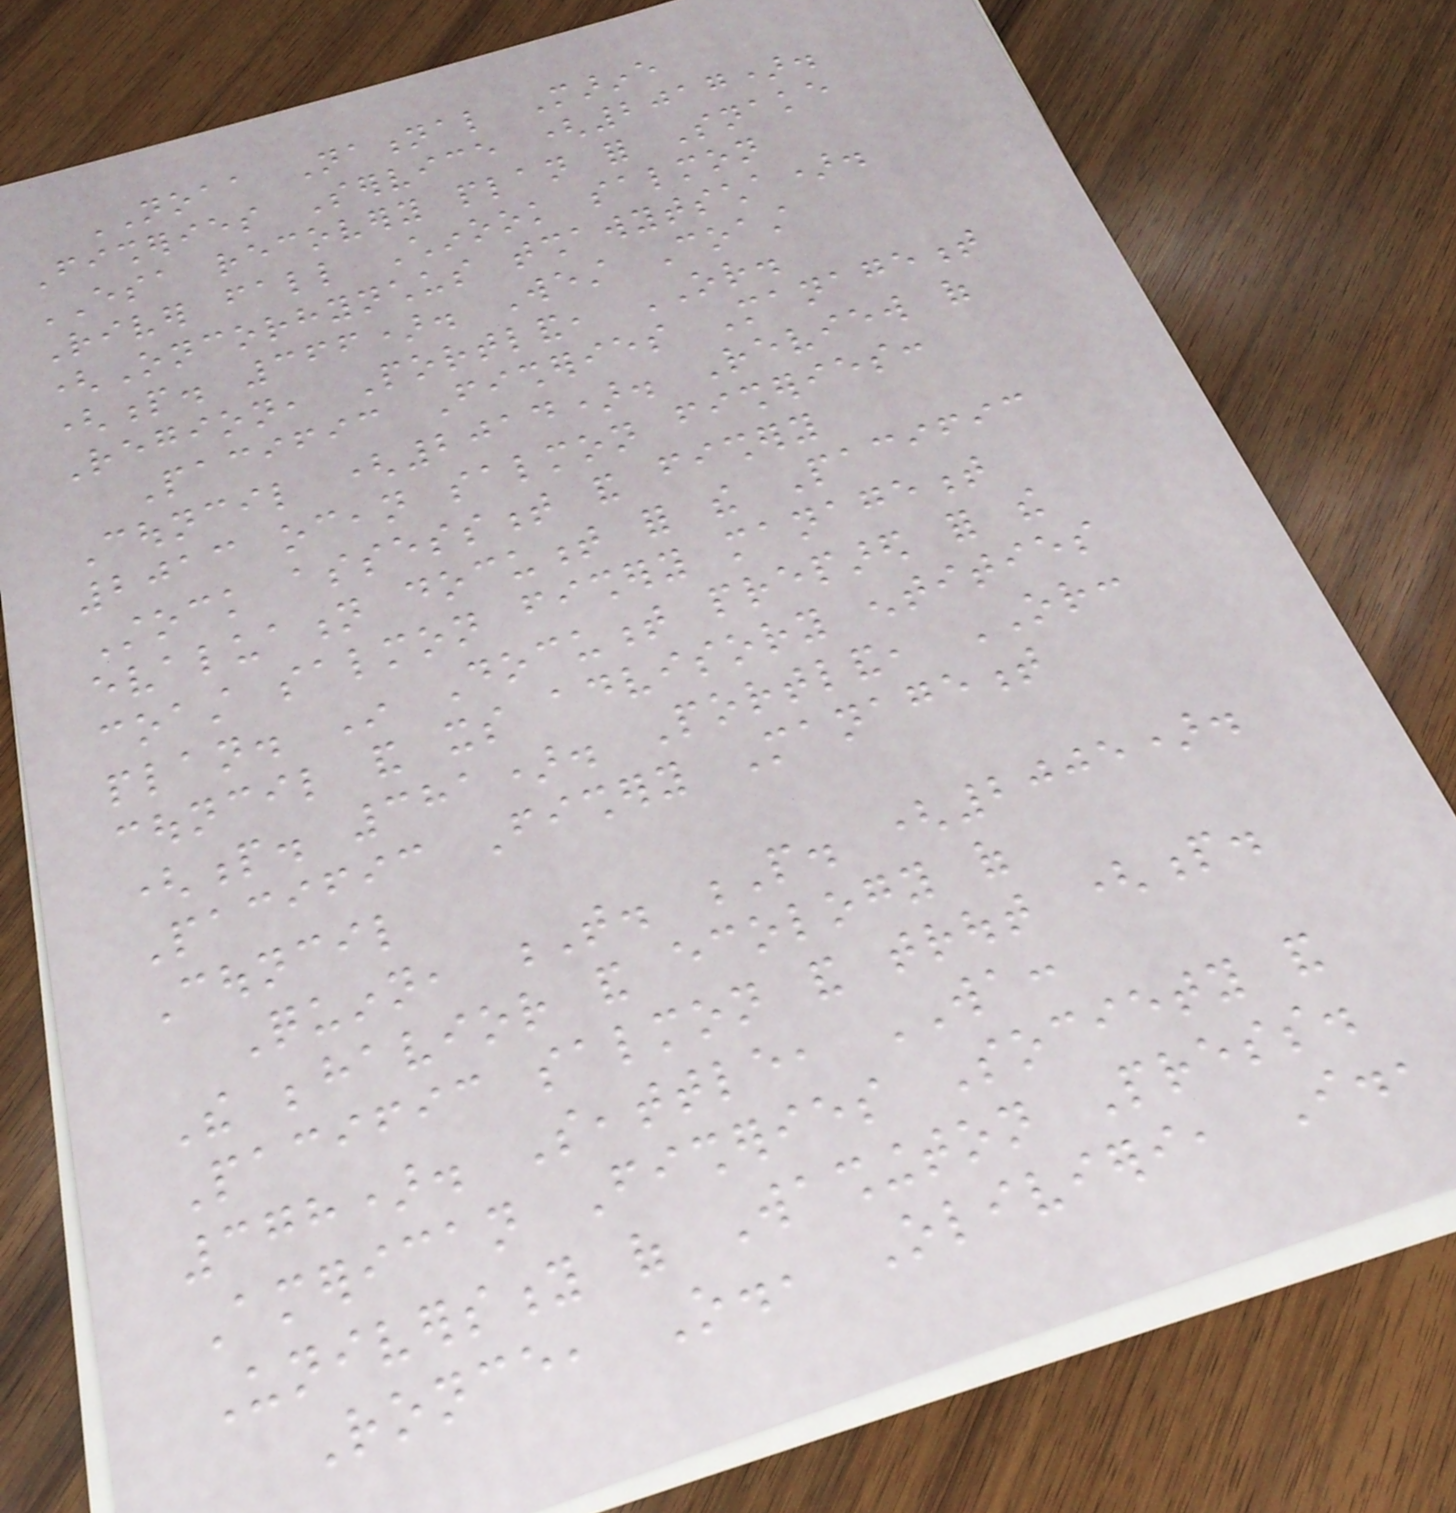NOAA National Marine
Fisheries Service (2017).
ESA recovery plan for Snake
River fall Chinook salmon
(Oncorhynchus tshawytscha).
(p. 366). West Coast
Region, Portland, OR.
Pacific Fisheries Management
Council (2014). Review of
2013 ocean salmon fisheries:
Stock assessment and fishery
evaluation document for the Pacific
coast salmon fishery management
plan. In Document prepared for the
council and its advisory entities
(p. 381). Portland, OR:
Pacific Fishery Management
Council
Quinn, T. P. (2005).
The behavior and ecology of
Pacific salmon and trout (p.
378). Seattle, WA:
American Fisheries Society and
University of Washington Press.
Ronce, O., Olivieri, I.,
